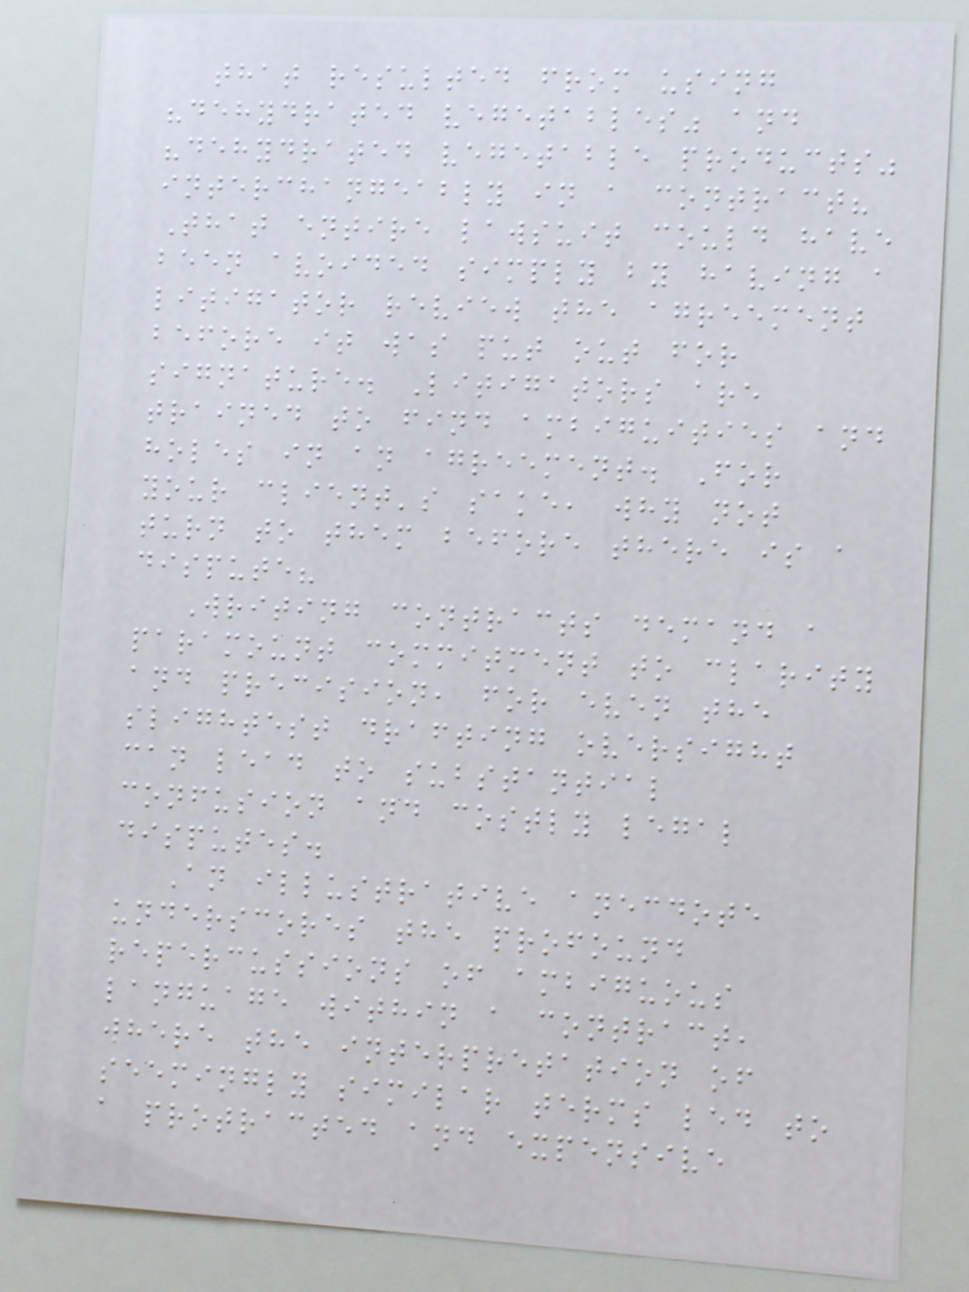that resulted from using
"dehydrated vegetables" and
"dehydrated vegetable products"
interchangeably in a contract?
That entire lawsuit could have
been avoided simply by having a
litigator review the agreement
before it was put out for
signature. Litigators are
trained to find ambiguities and
holes in an agreement. For
your client's sake, why not
turn to them before there is a
dispute?
Writing contracts demand a
paramount commitment to clarity
and precision, for even the
slightest drafting oversight
can lead to substantial
confusion and costly legal
disputes.
An illustrative anecdote
underscores the profound
repercussions of ambiguous
language within a contract,
where the interpretation of
seemingly similar terms led to
a protracted and expensive
